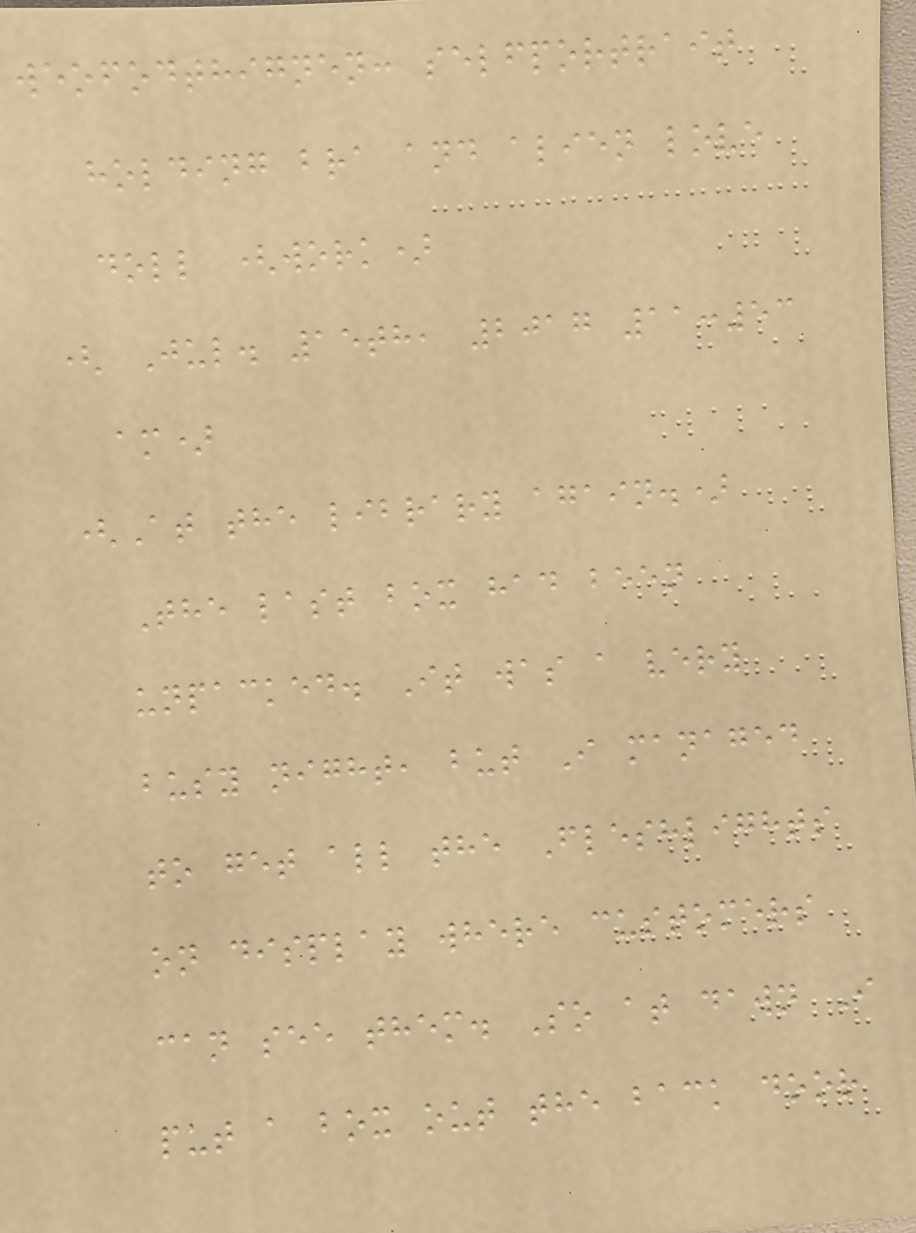weofodthignen: selfportrait
holding bra and alien love
doll (work)
( Jul. 15th, 2017 11:53
am)
(At the library again.)
The last box had been
unpacked. It was a very
busy night, but I managed
to get all the Fleshlights
on display where customers
can see them. So at dawn I
put a box out the back door
